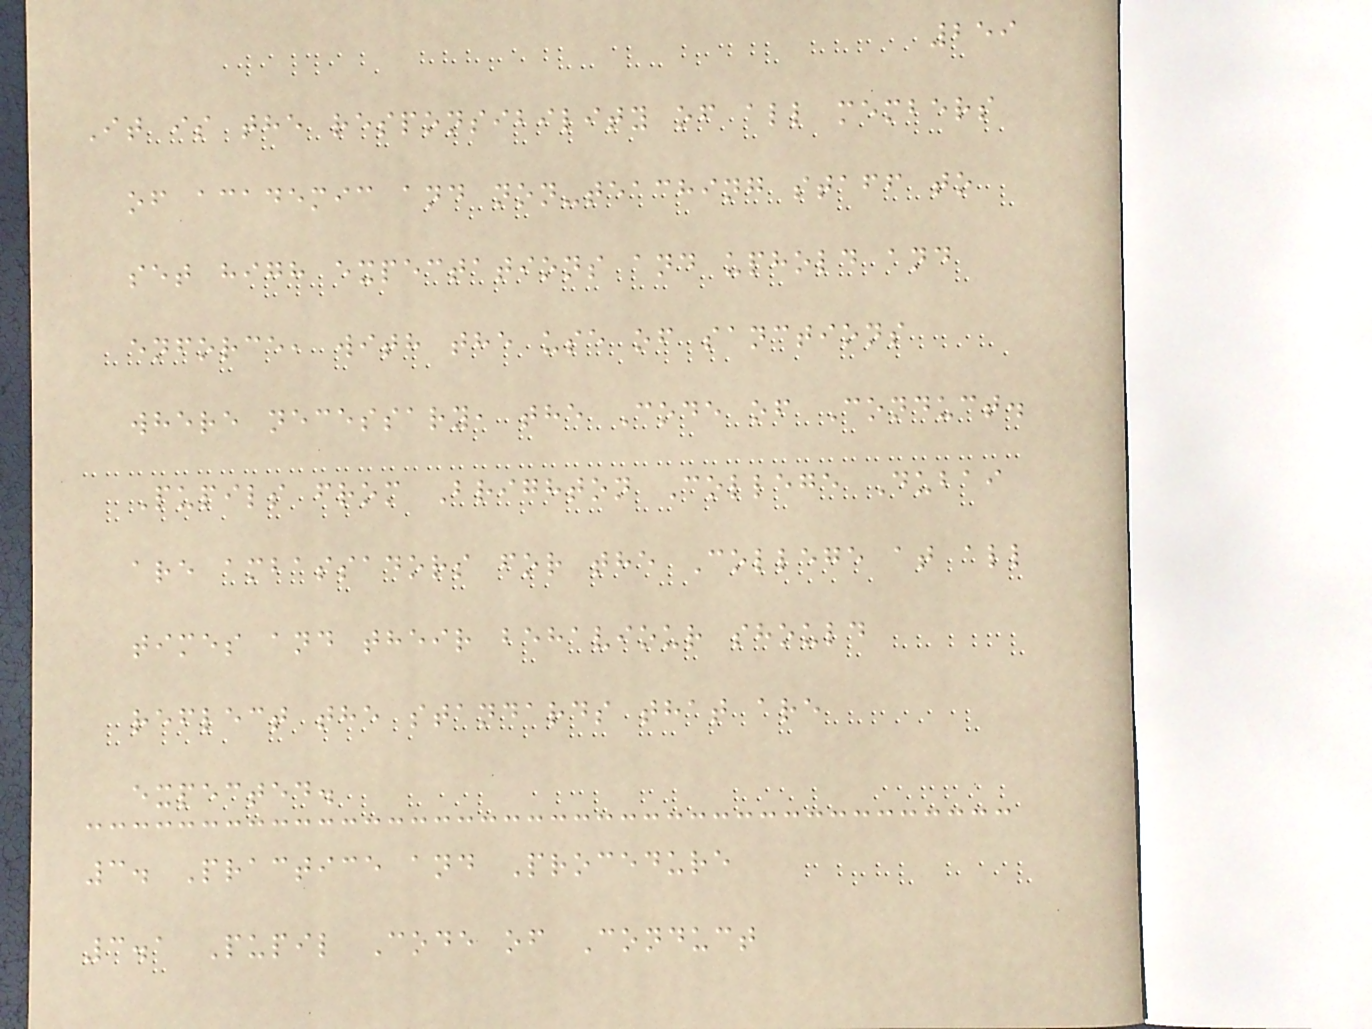259
It is the responsibility of all members
of academic and non-teaching staff to
set high expectations and uphold and
enforce, with the use of sanctions
where necessary, the Code of Conduct.
Pupils from Brighton College Dubai
are ambassadors for the College at all
times and their behaviour should
reflect the standards that are
expected.
3. Practice and Procedure
3.1 Pupil Code of Conduct
